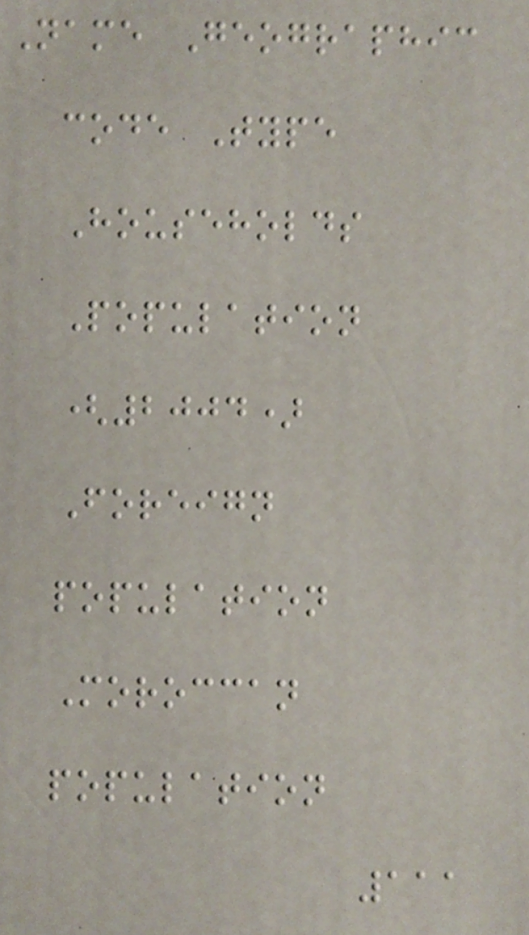Name Geographic
code Type
Households
Population
(2004)
Foreign
population
Moroccan
population
111
